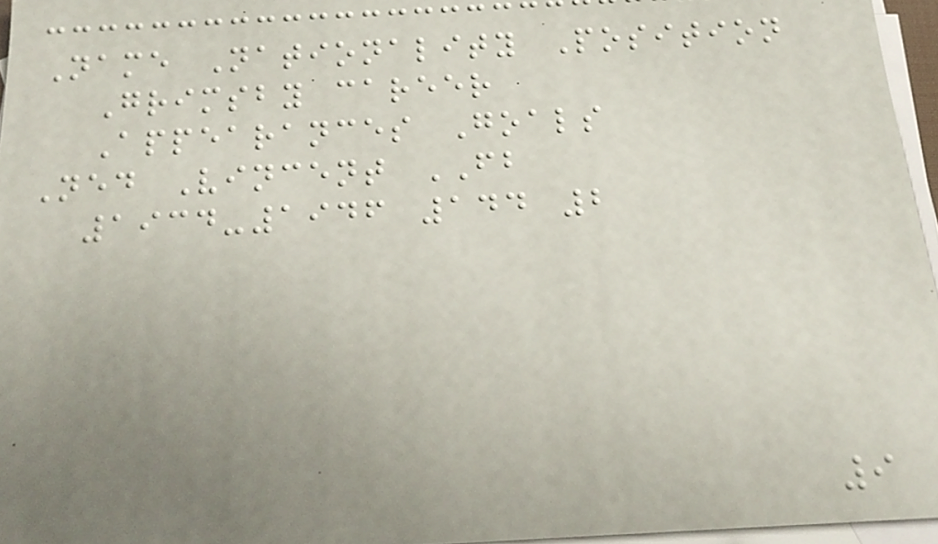Name Nationality Position
Grimsby career
Appearances Goals
Ned Vincent FB
1934-1946 144 2
9
